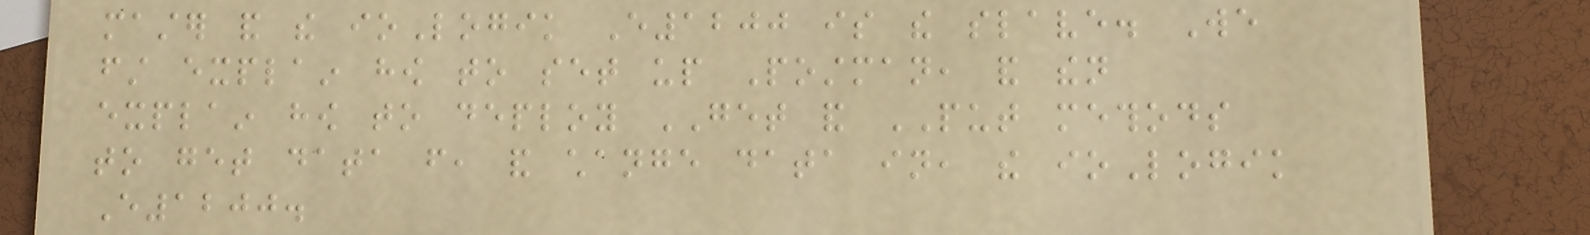master and the ioLogik E1200 is the slave. We
first explain how to set up Postman, and then
explain how to deploy GET and PUT methods
to get data from, and change data in, the ioLogik
E1200.
